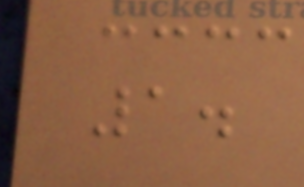1.
